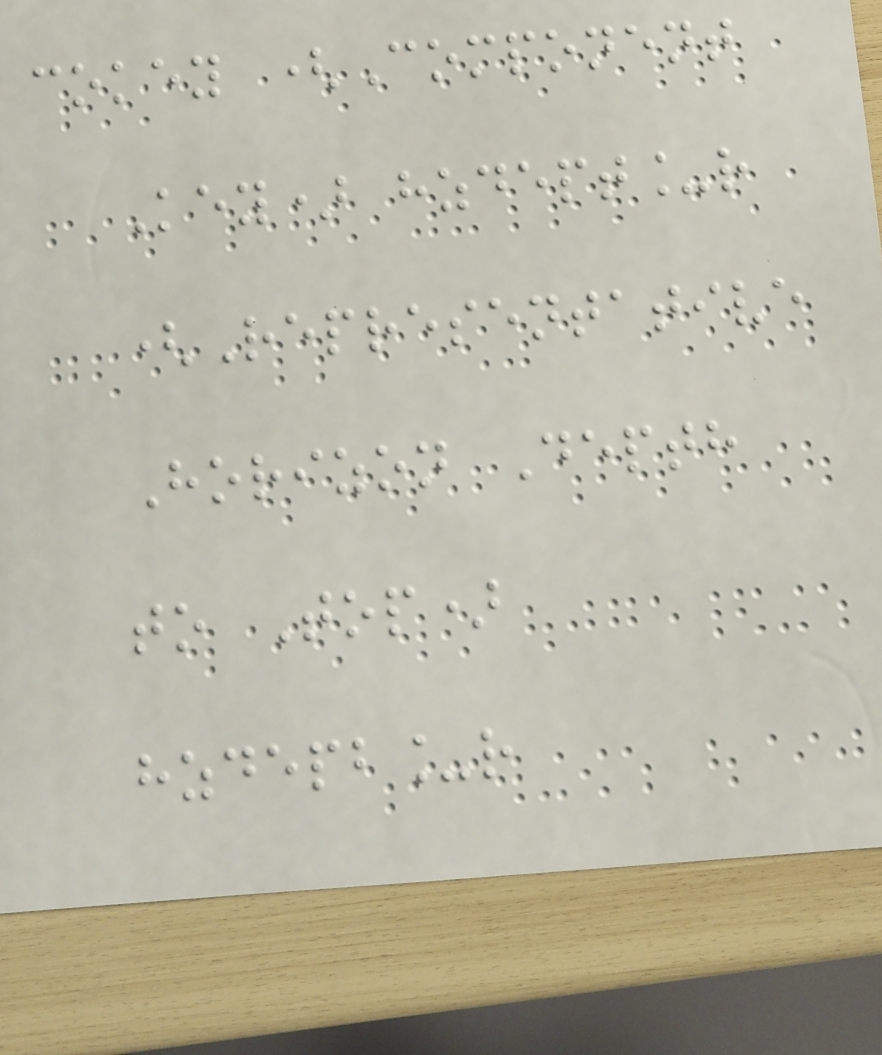cokey (Component
Key) hzdept_r
(Representative
Horizon Depth
to Top)
hzdepb_r
